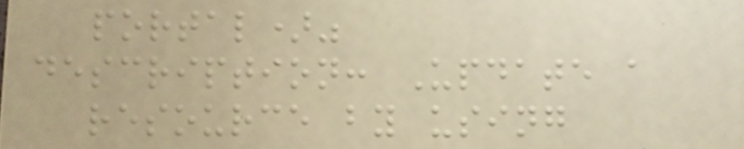portal)"
description: Update a
resource by using
